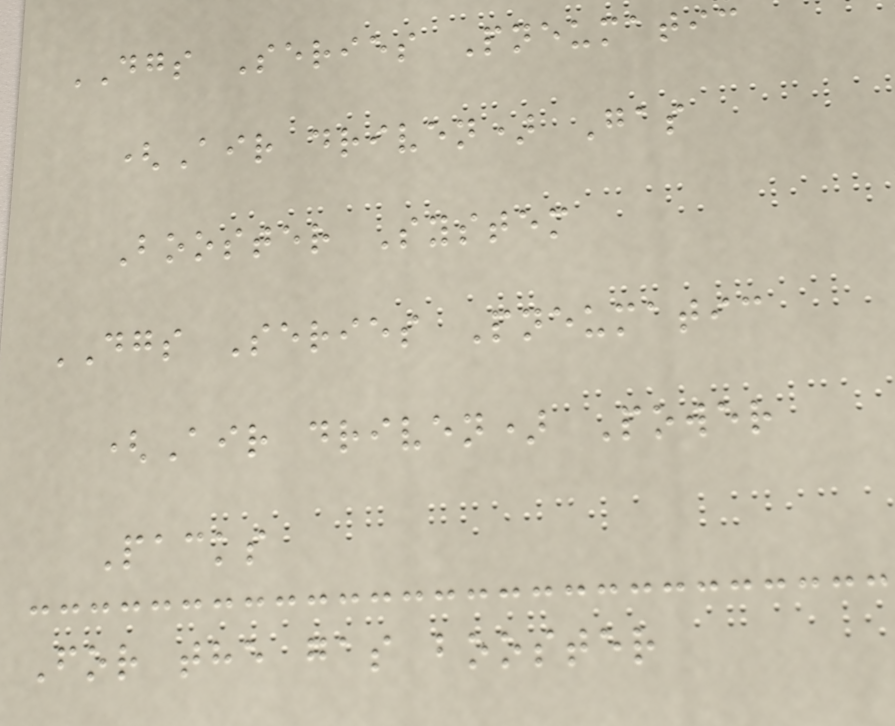DGS Series Pneumatic
(Air driven) Gas
Booster System
DGS Series Pneumatic
(Air driven) Power
Packs
For the gas booster
